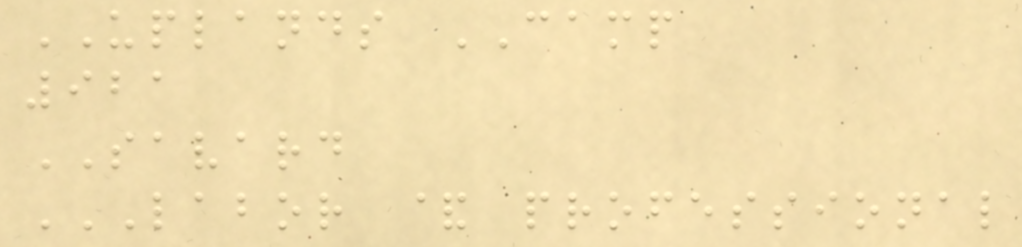UPLANDS CAMP
921
SAVARD
LABOR & PROFESSIONAL
